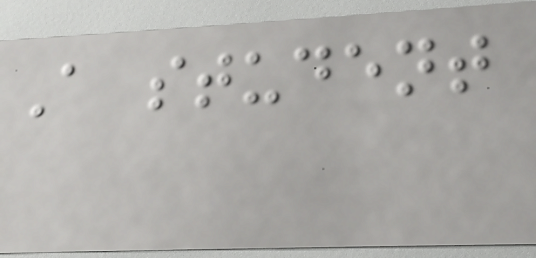A student
